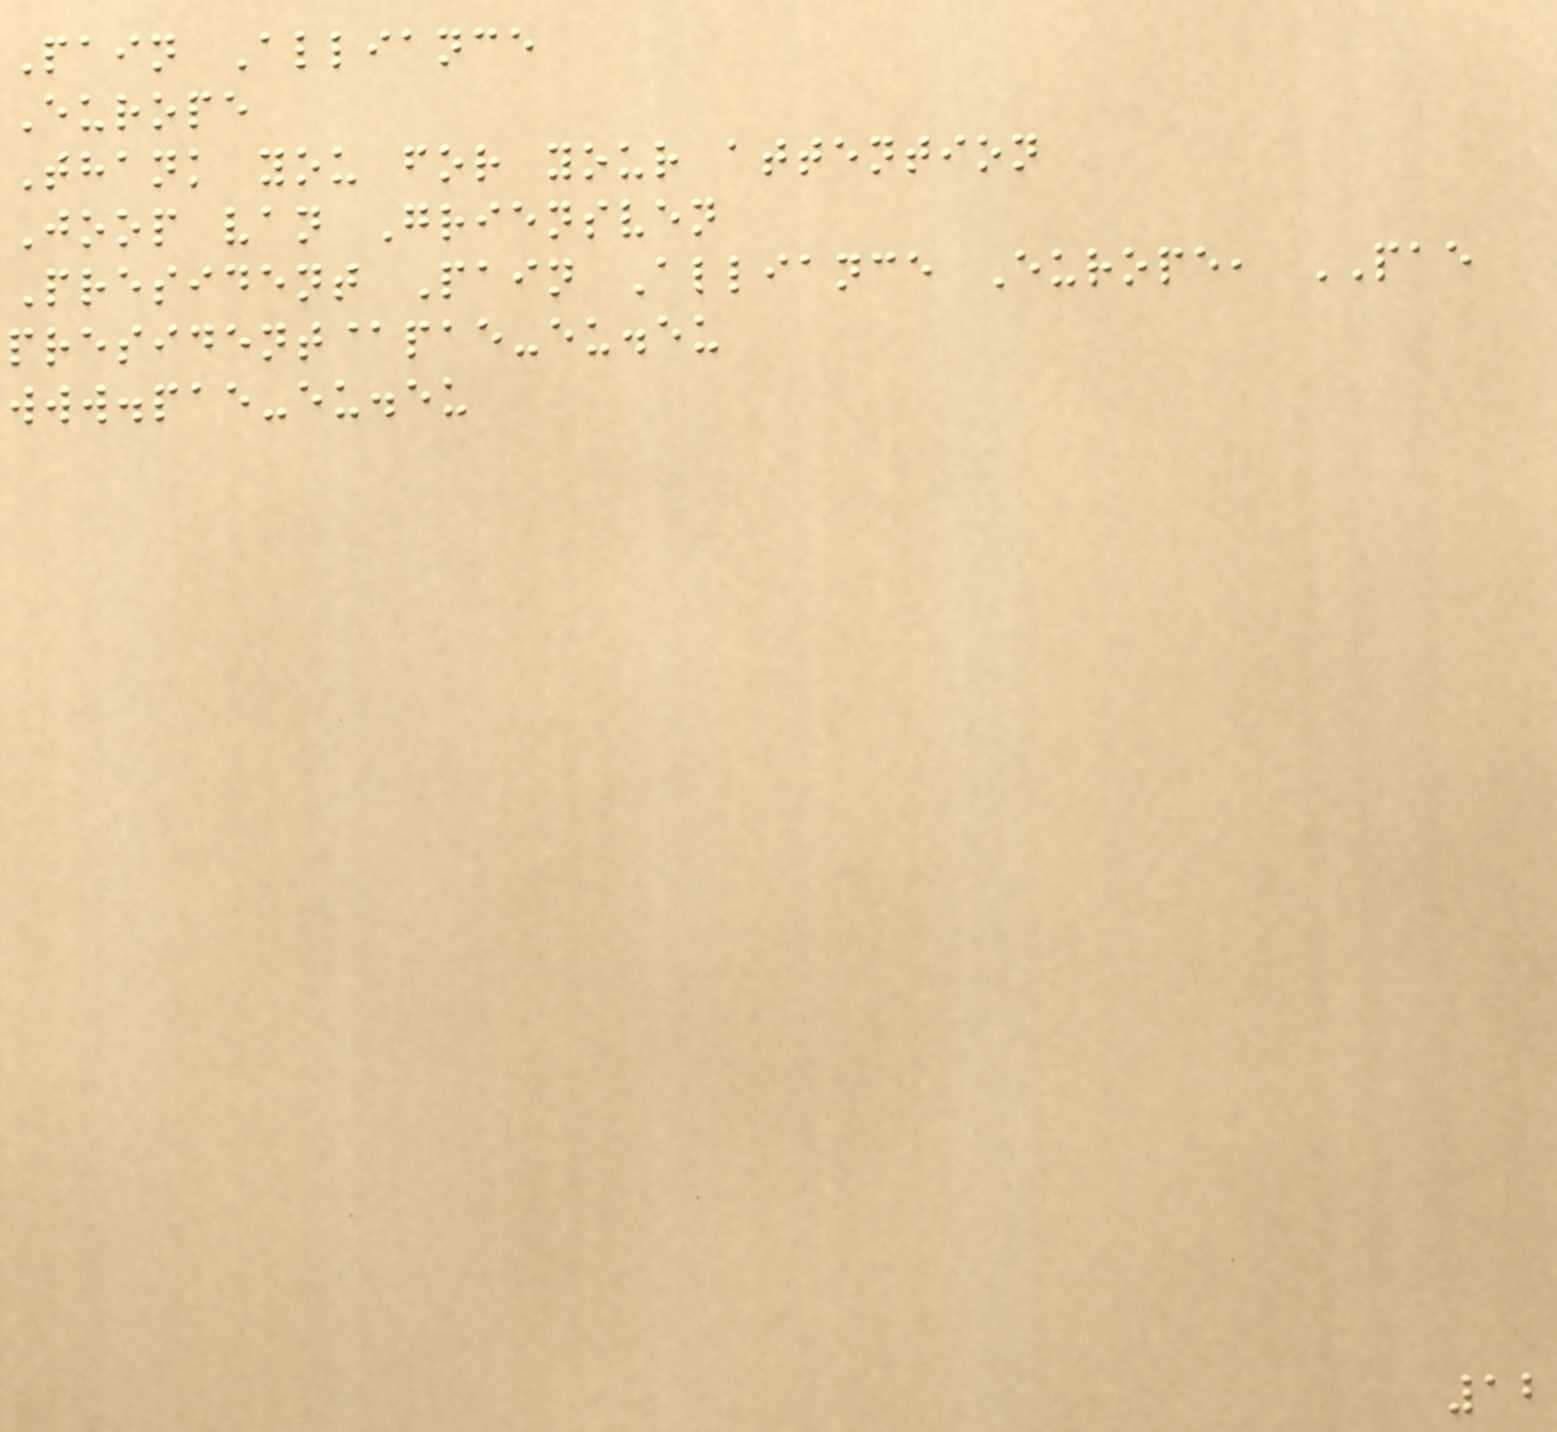Pain Alliance
Europe
Thank you for your attention
Joop van Griensven
President Pain Alliance Europe, PAE
president@pae-eu.eu
www.pae-eu.eu
12
